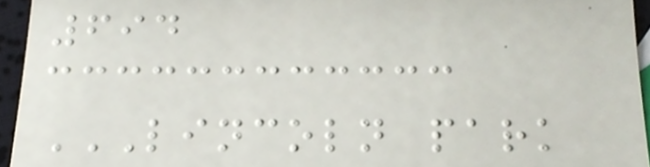694
LINCOLN PARK
